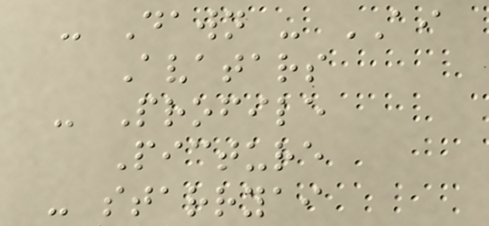- Dawn - AI
Avatars
- Profile
Picture
- starryai
